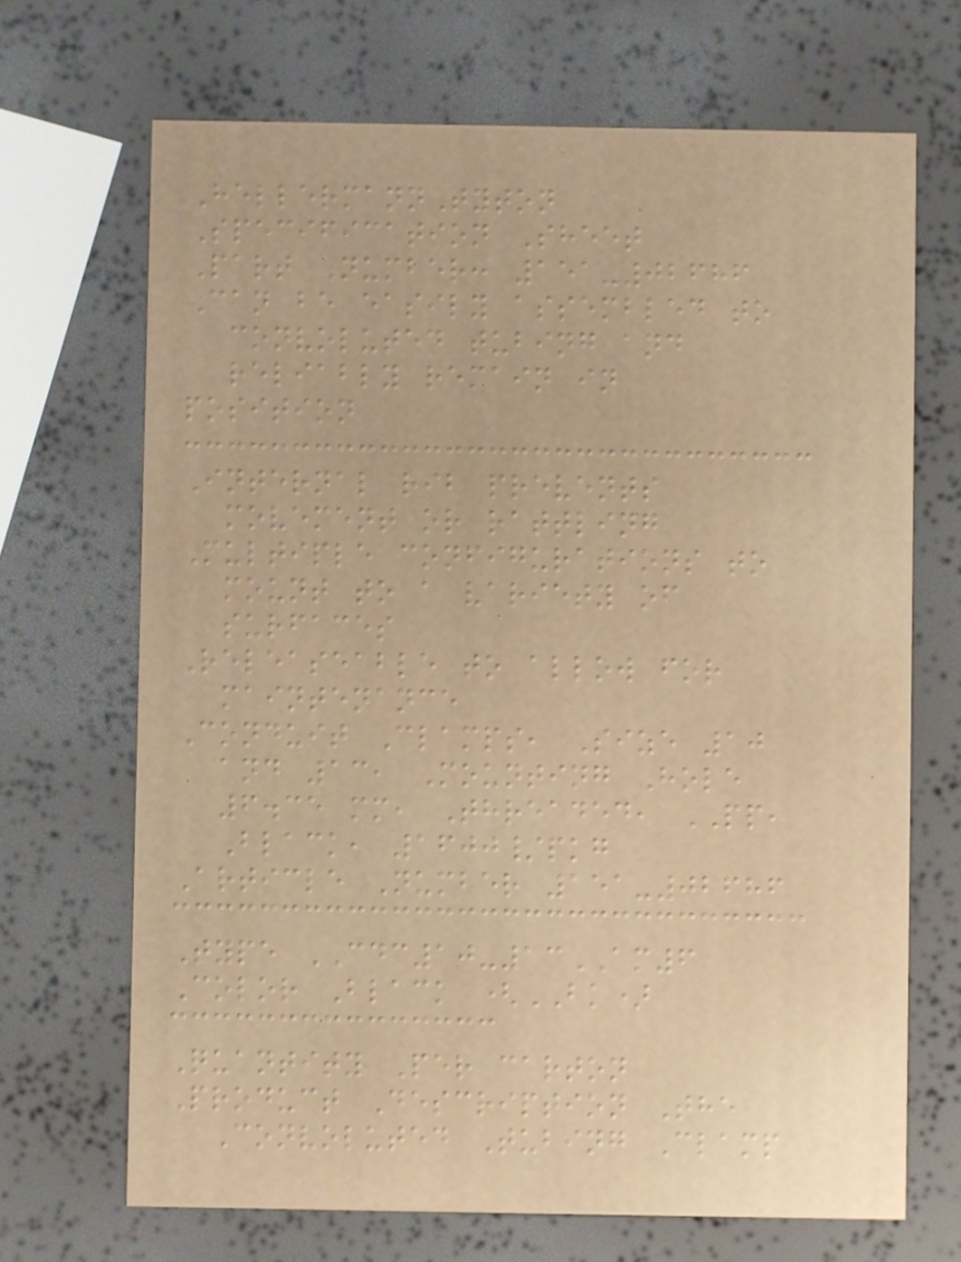HellermannTyton
Specification Sheet
Part Number: 151-02686
Can be easily assembled to
convoluted tubing and
reliably remain in
position
Internal rib prevents
movement or rattling
Multiple configurations to
mount to a variety of
surfaces
Releaseable to allow for
maintenance
Conduit Clamps, Size 10
and 13, Mounting Hole
6.35 mm, Threaded, PP,
Black, 1600/pkg
Article Number 151-02686
Type CDC10-13AM6
Color Black (BK)
Quantity Per carton
Product Description The
Convoluted Tubing Clamp
